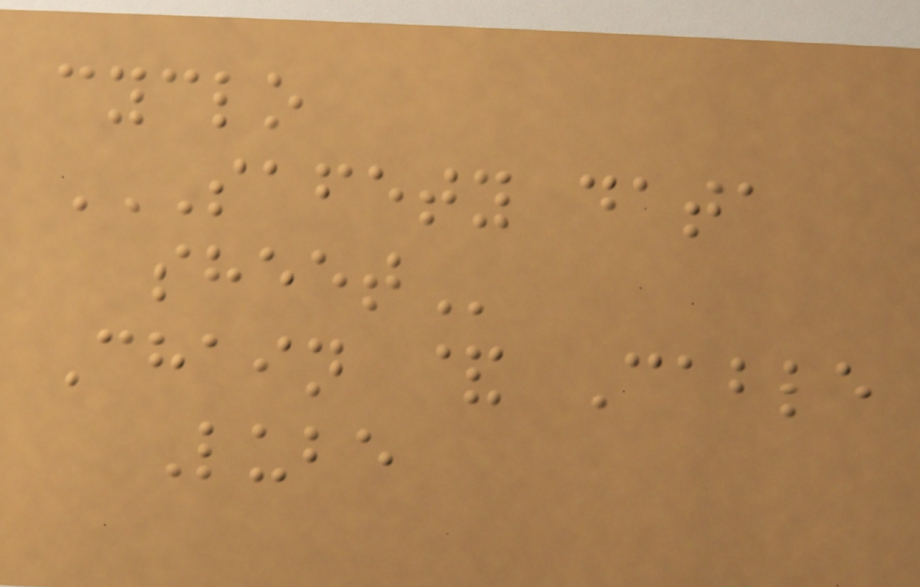cyclo
SAFETY DATA
SHEET
Chain & Cable
Lube
